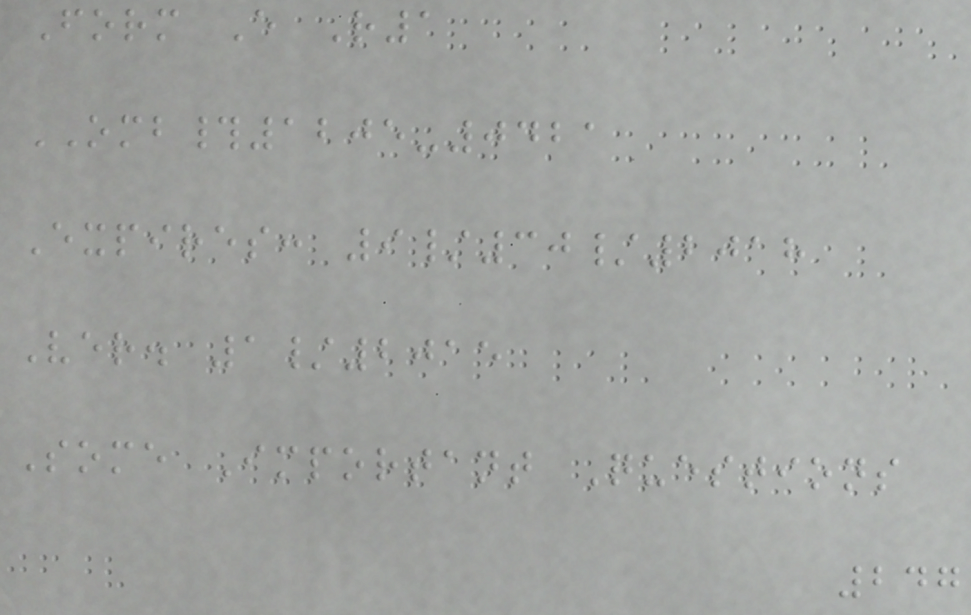Form E R1
OMB#1205-0421
Expires: 9/30/2018
Ver. 1/2015
Some Important Questions
247
